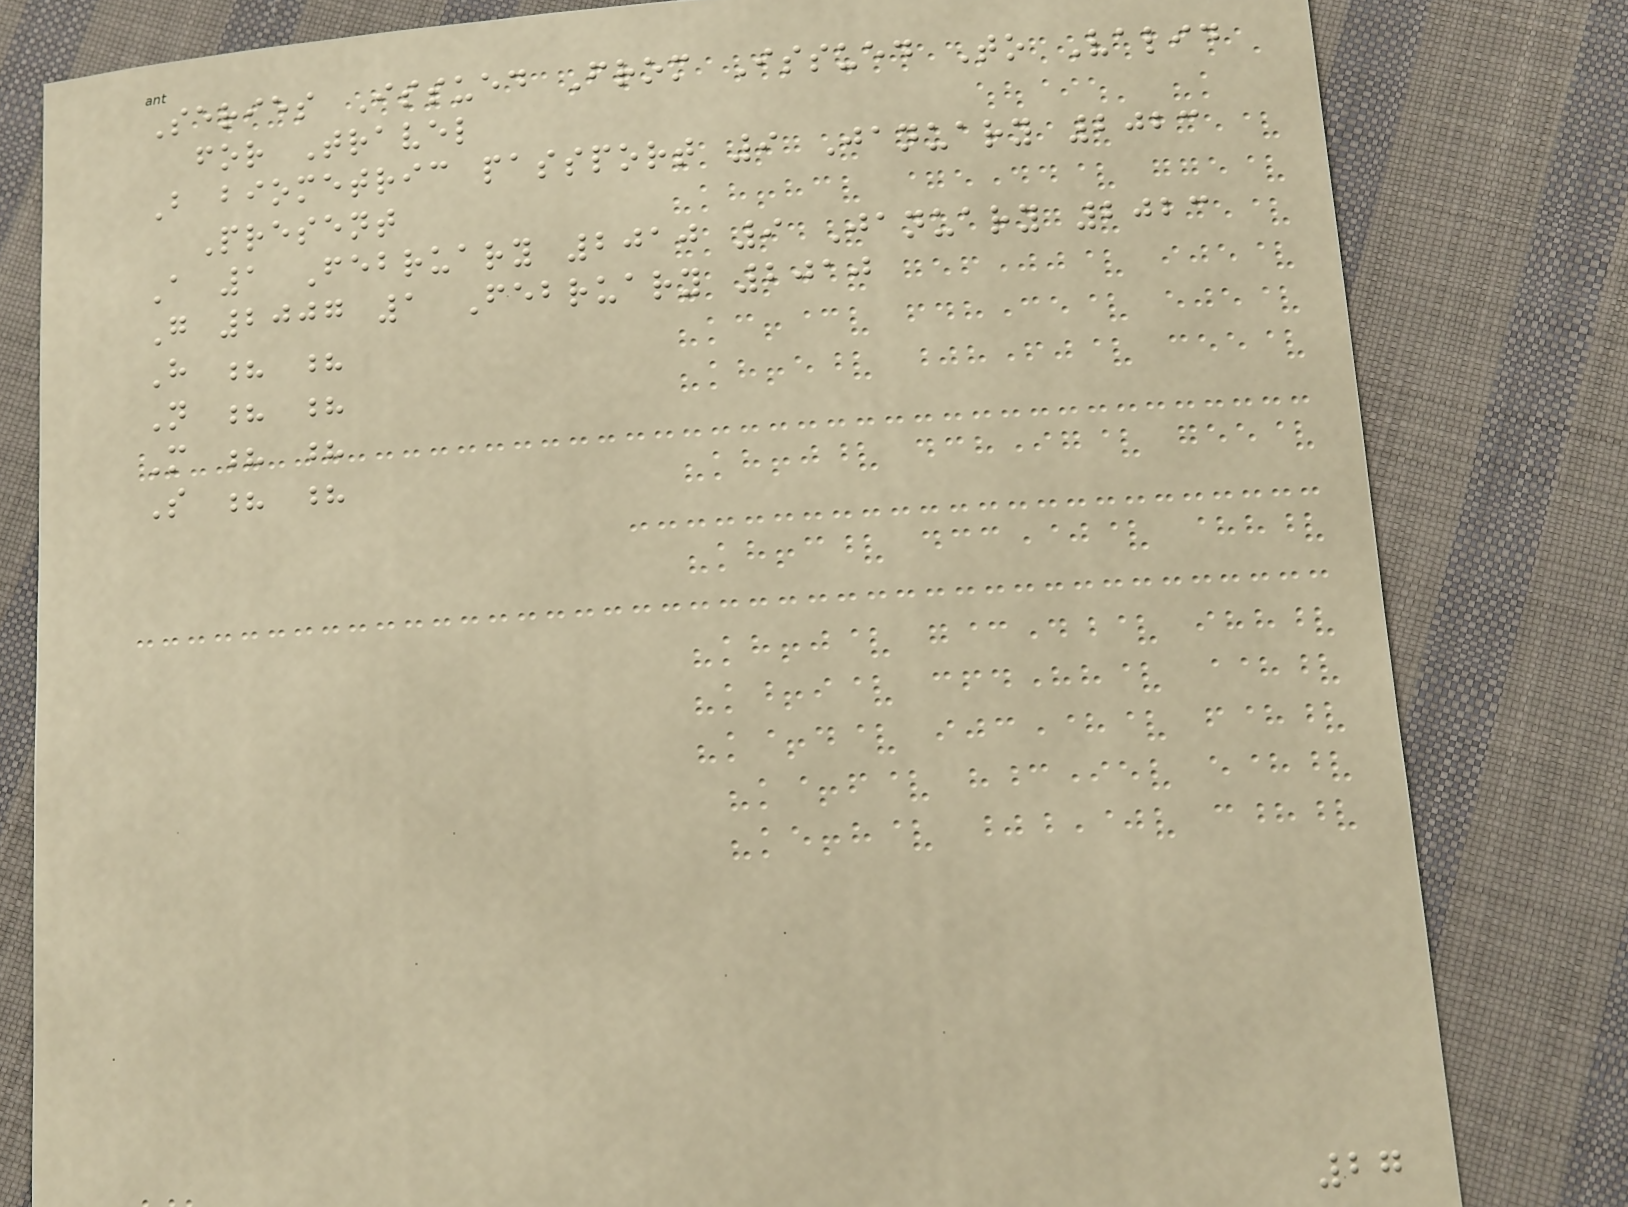Series Issued From Issued To Valid
for Travel
B biometric passport 9 January 2023
Present
A 1 February 2010 9 January 2023
G 2007 1 February 2010
H ? ?
N ? ?
M ? ?
S ? ?
27
